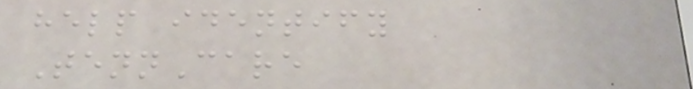help identify
TennCare
